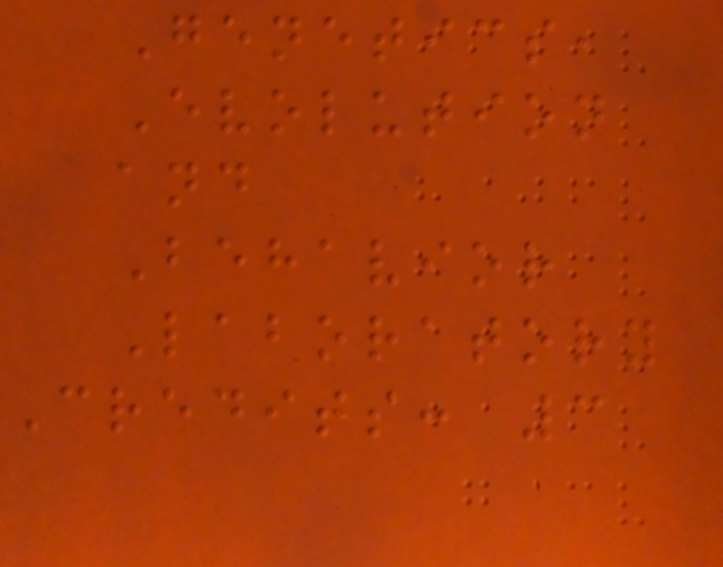Genetics,
Evolution
and
Behavior
Laboratory
Credits: 3
